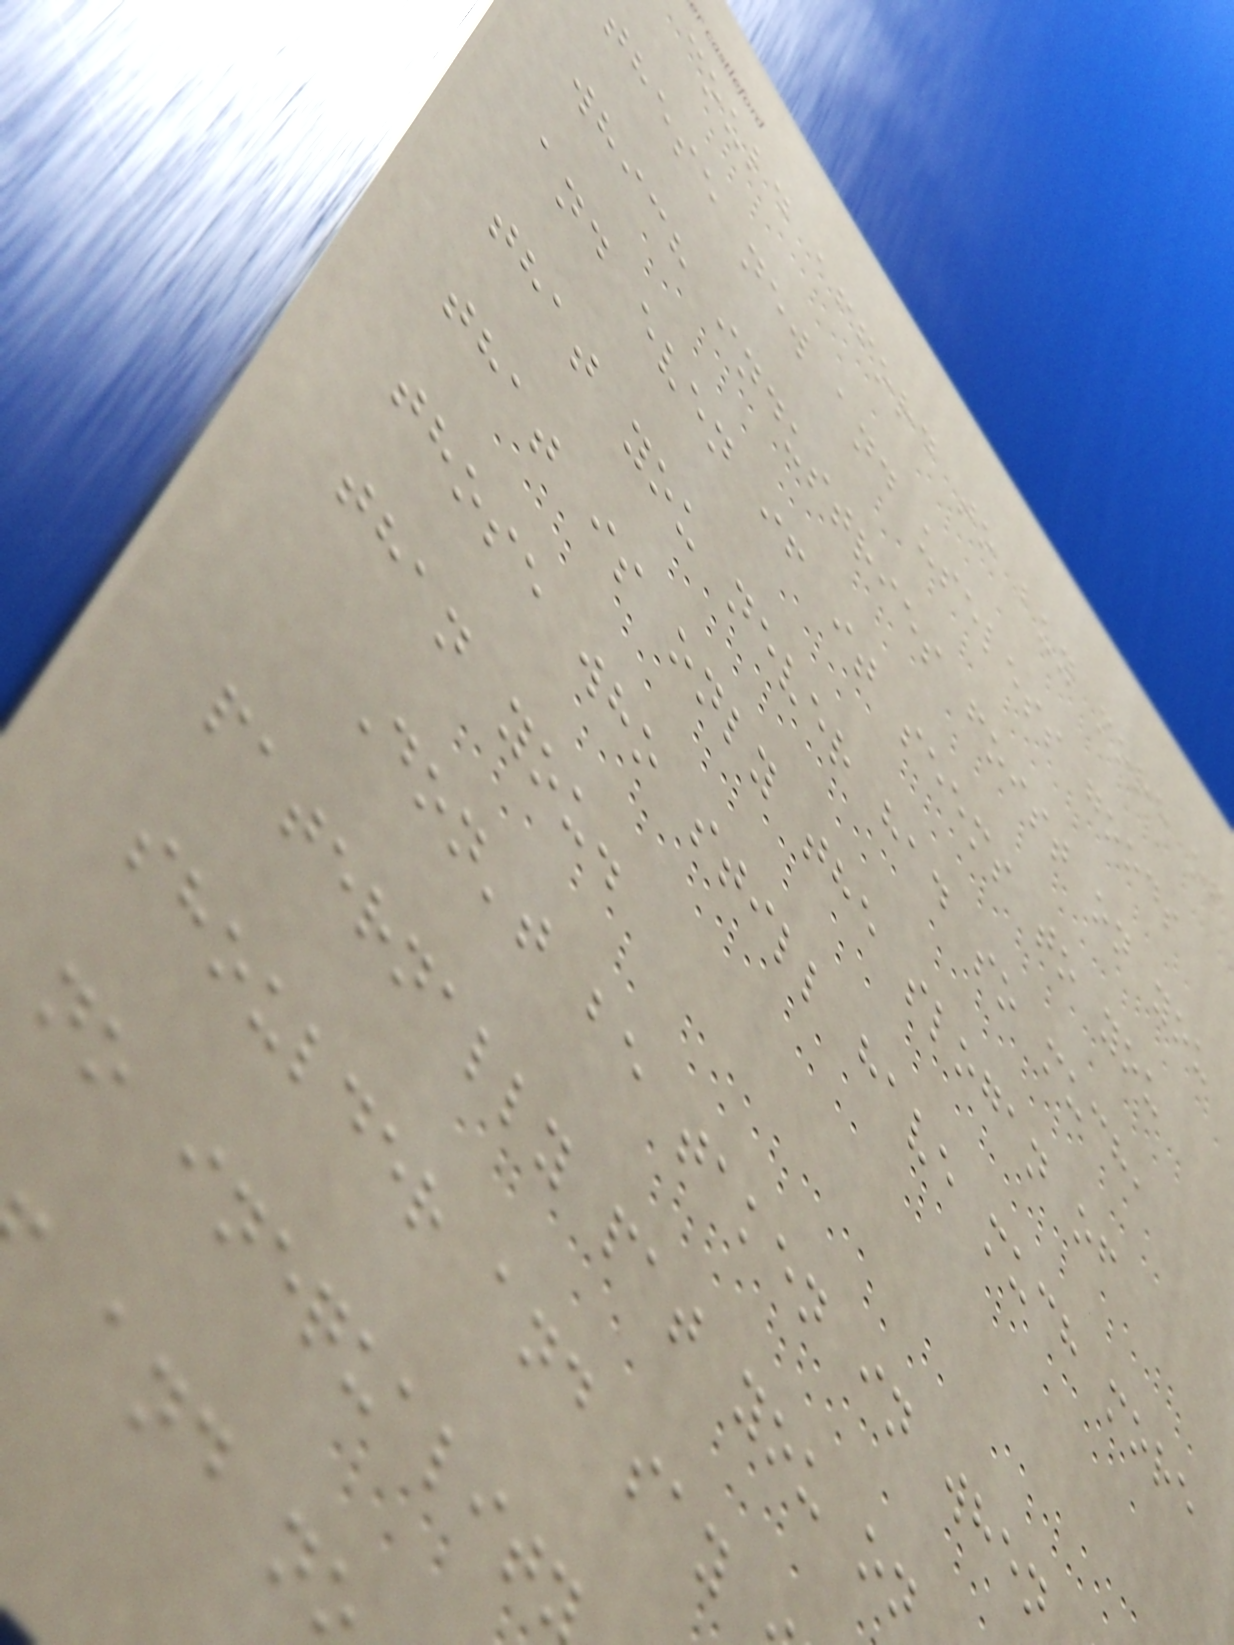could afford to buy more of
these new and useless goods
which industries foist on you
and even if it seems to you
that you never had so much,
that is only the slogan of
those who still have much more
than you.
Don't be taken in when
paternally pat you on
shoulder and say
no inequality
